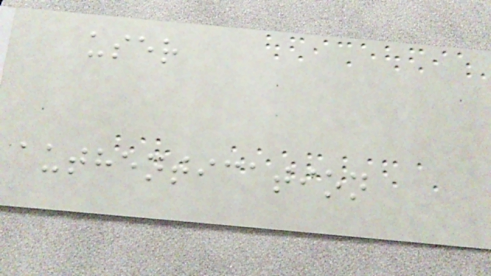user
authentication
